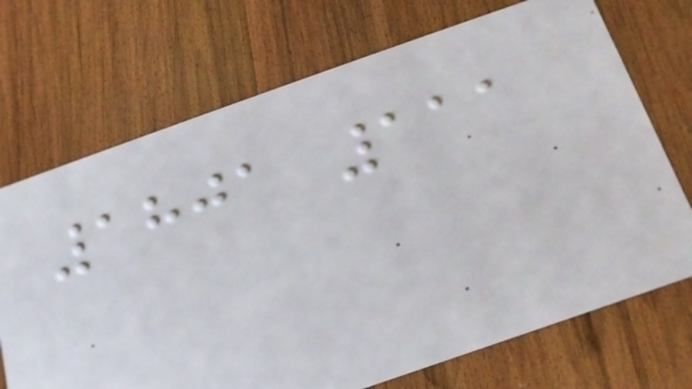1801 111
